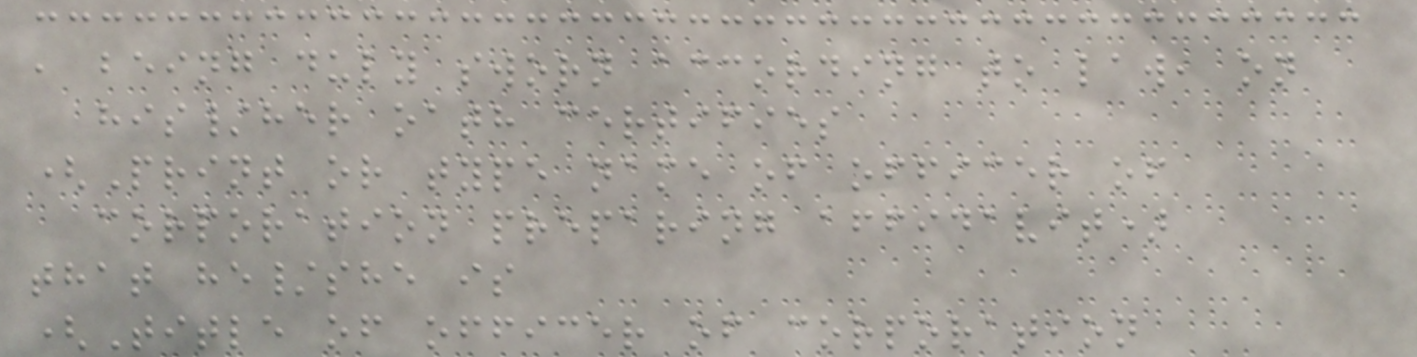, being duly sworn according to law, on
his/her oath certifies
(Print or type name of officer of
corporation preparing affidavit)
that he/she is
(Title of officer of corporation
